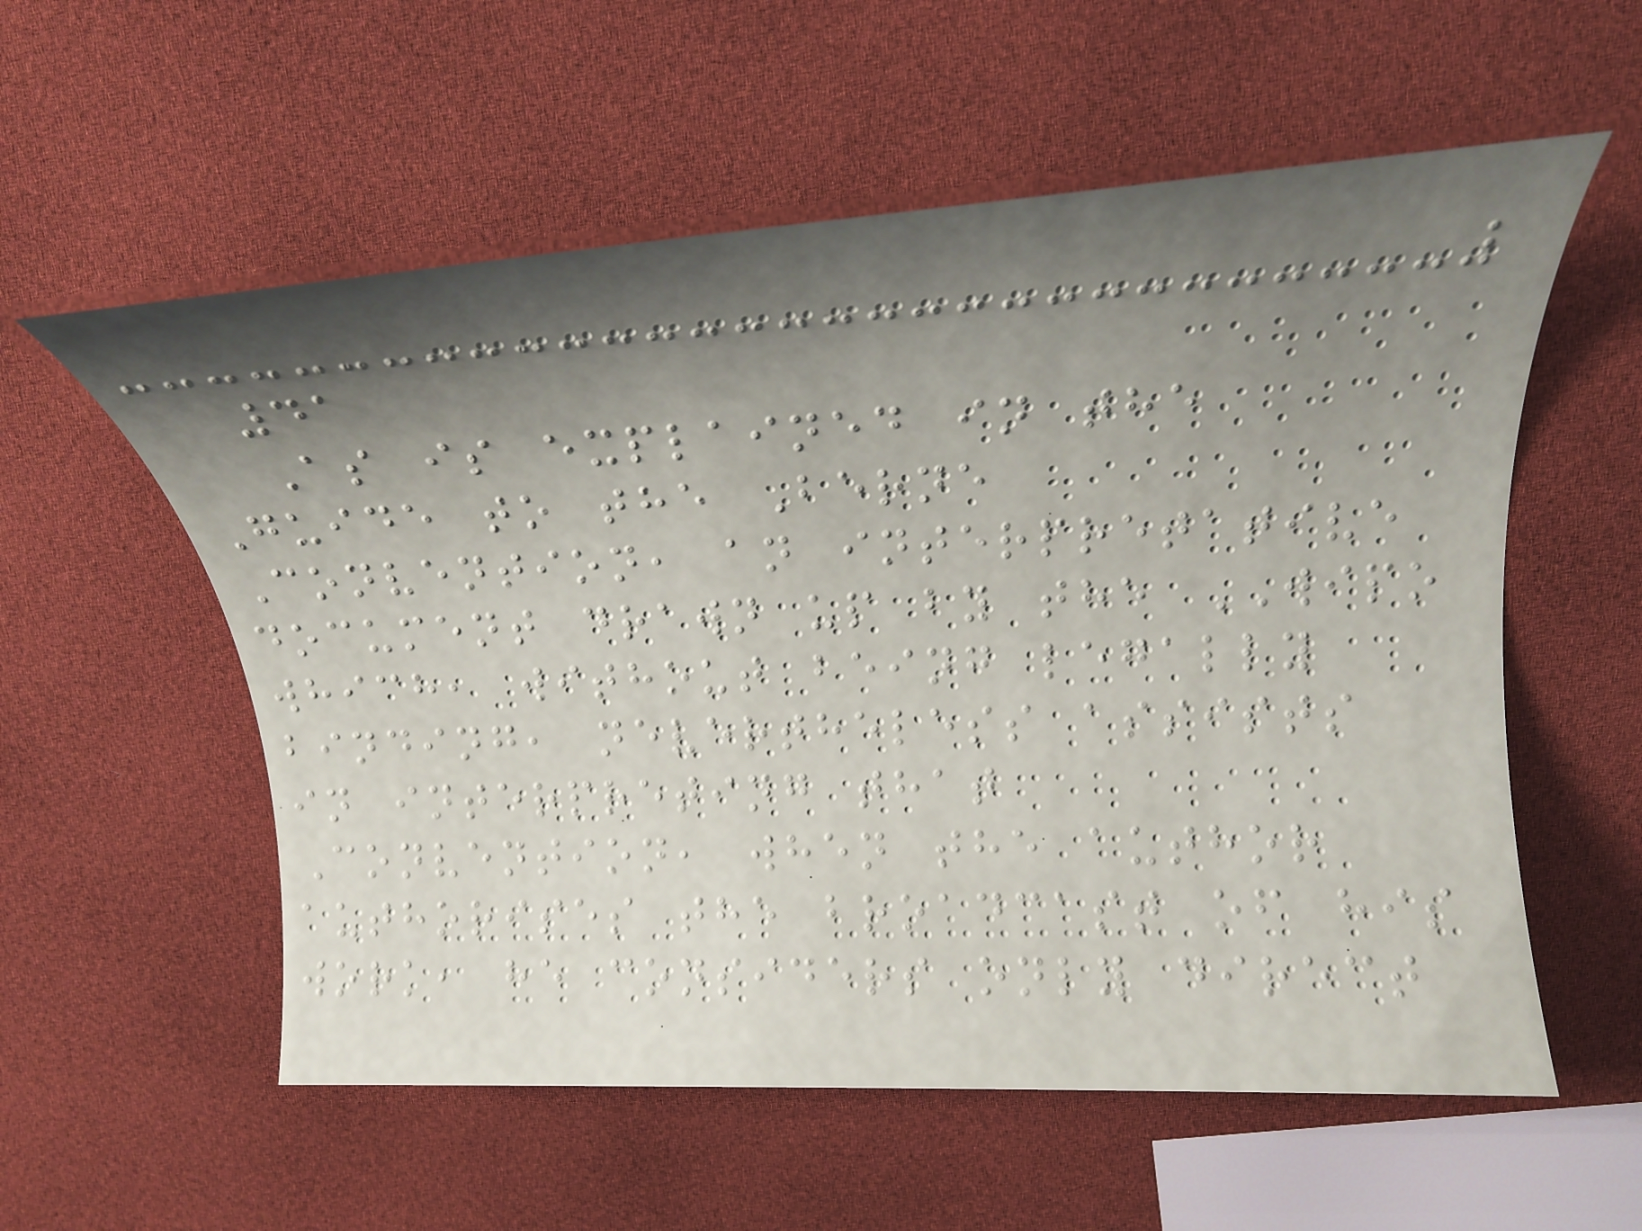41
As is explained in the
Guide to the Berne
Convention, an interpretative
document drawn up by the WIPO
which, without being legally
binding, nevertheless assists
in interpreting that
Convention, when the author
authorises the broadcast of his
work, he considers only direct
